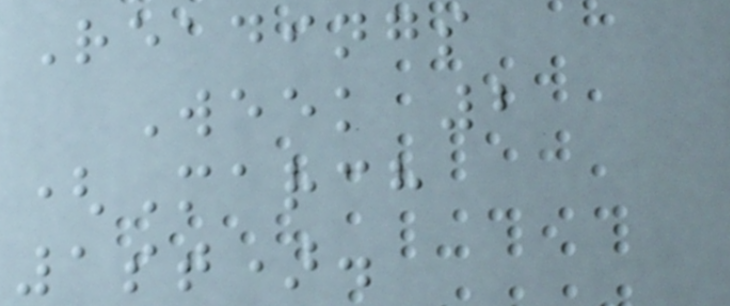Readings
Week 2
(March
1st).
